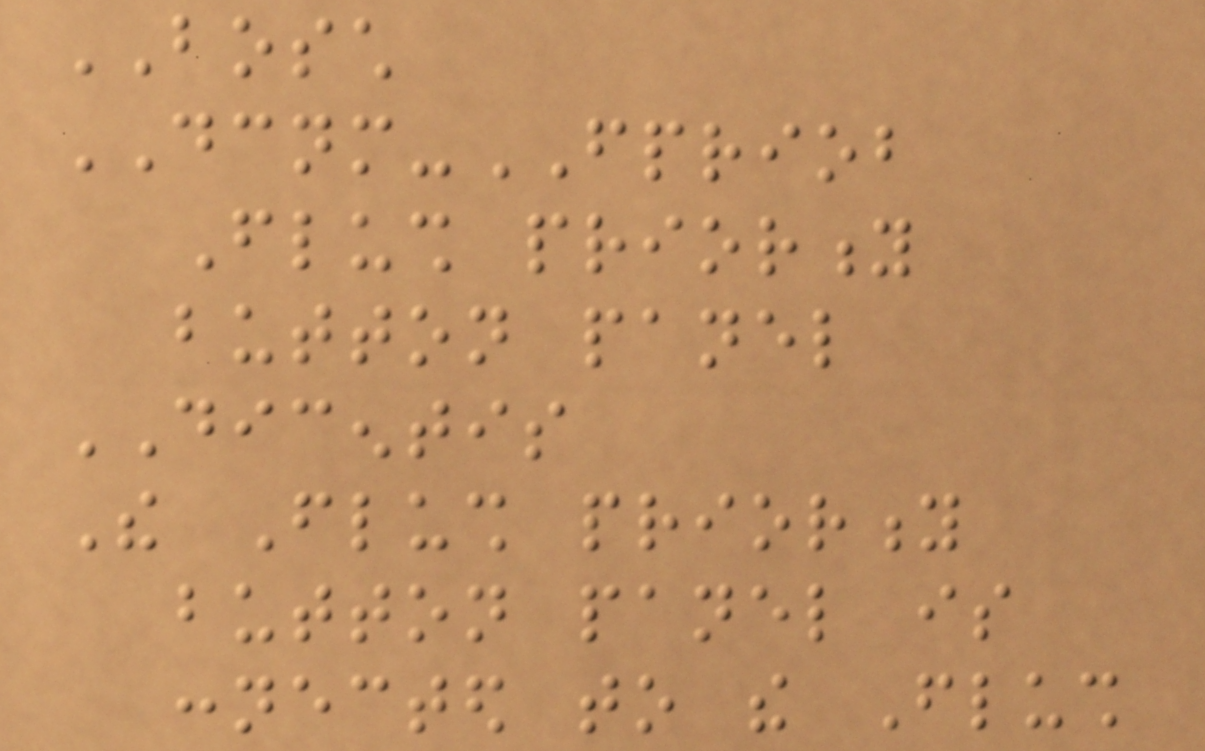BOSCH
DCNM-FPRIOB
Flush priority
button panel
DICENTIS
The Flush priority
button panel is
connected to the Flush
